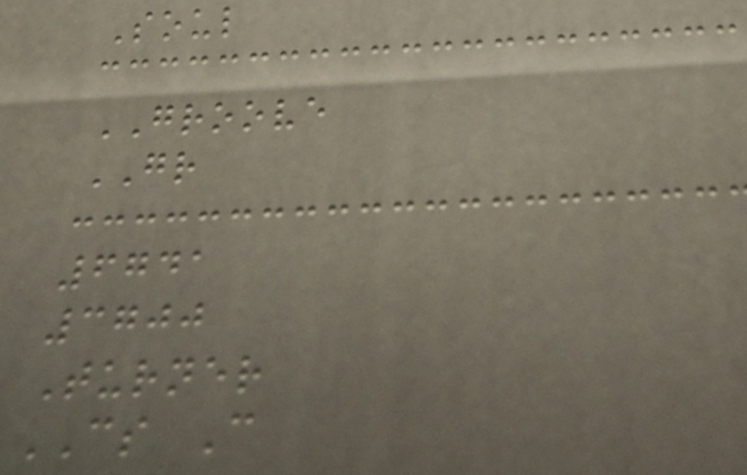Soul
GROOVE
GR
6741
3700
Turner
CS C
